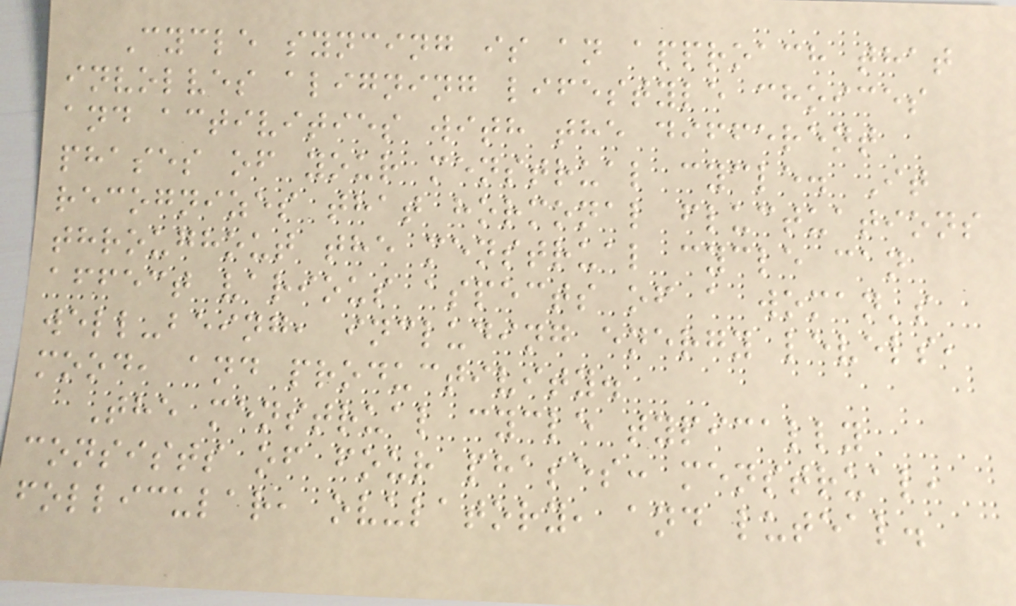Cycle syncing is an approach that
involves aligning lifestyle choices
and activities with the different
phases of your menstrual cycle. It
recognizes that hormonal fluctuations
throughout the menstrual cycle can
affect various aspects of a woman's
well-being, including energy levels,
mood, and productivity.
The menstrual cycle typically
consists of four phases: menstrual,
follicular, ovulatory, and luteal.
